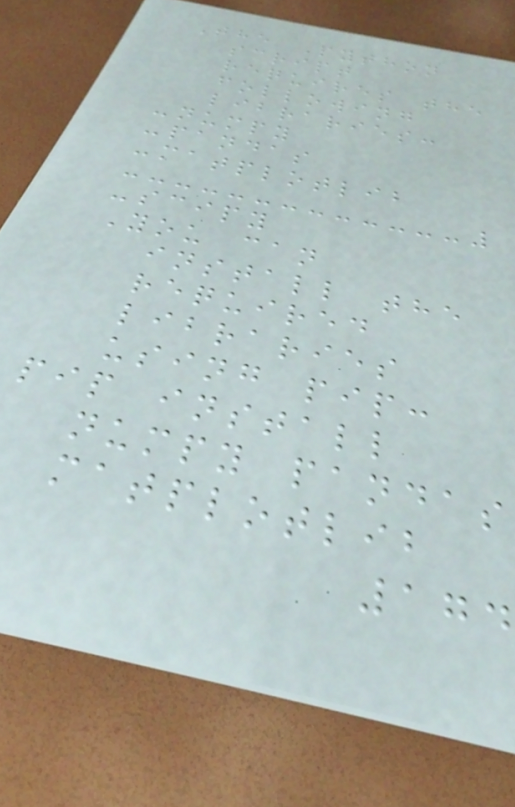The Python
script
requires the
following
libraries:
-numpy
-pandas
-matplotlib
-scipy
You can
install the
required
libraries
using pip:
pip install
numpy pandas
matplotlib
174
